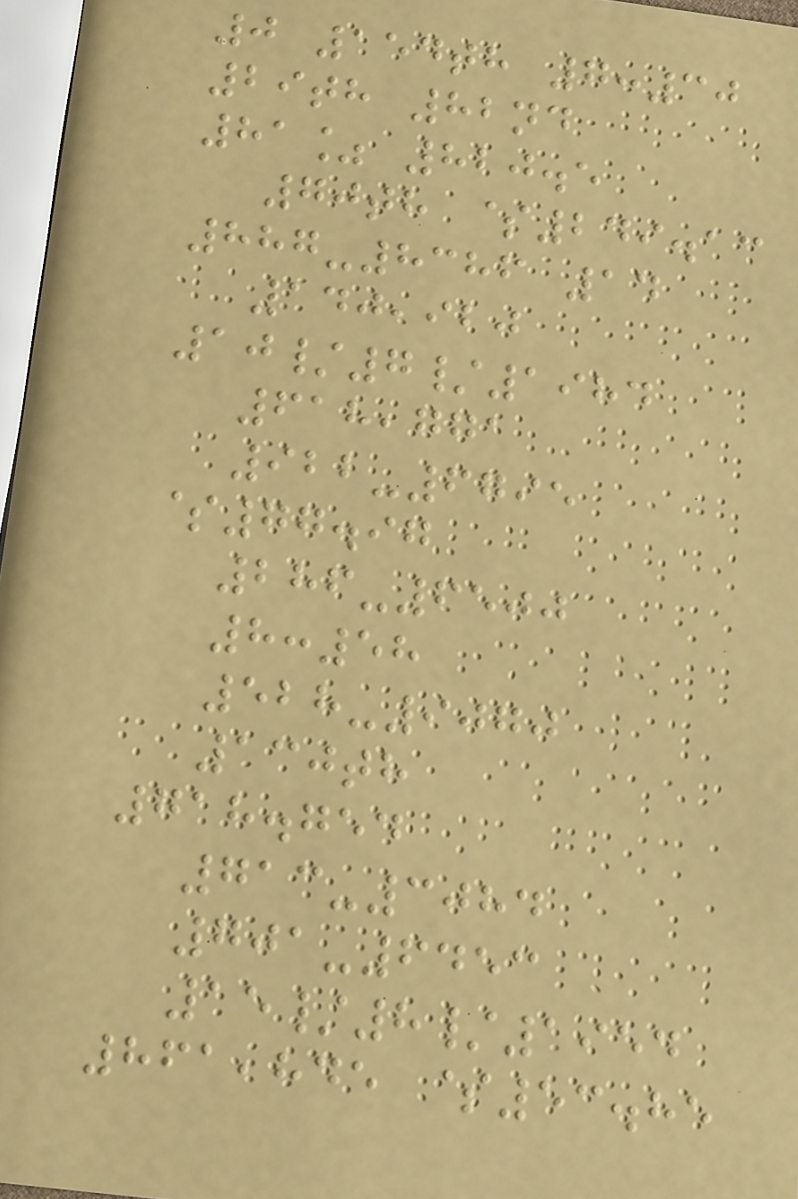0 154th 7:30
29th 82nd
81% 820.5
70th $249.13
887-8386 14
140,920
10/7/1984
618,771
922-6795
$77.97
286-6500
8:58
528-9070
130th
718.754
713-3084
701-6453
15/8/1954
861,845 $53.85
